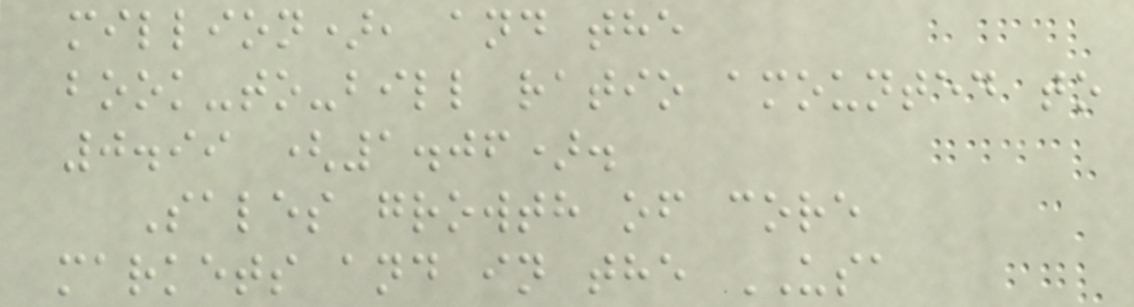million), and the
book-to-bill ratio amounted to
0.99 (1.06).
Sales growth of core
markets and in the USA
